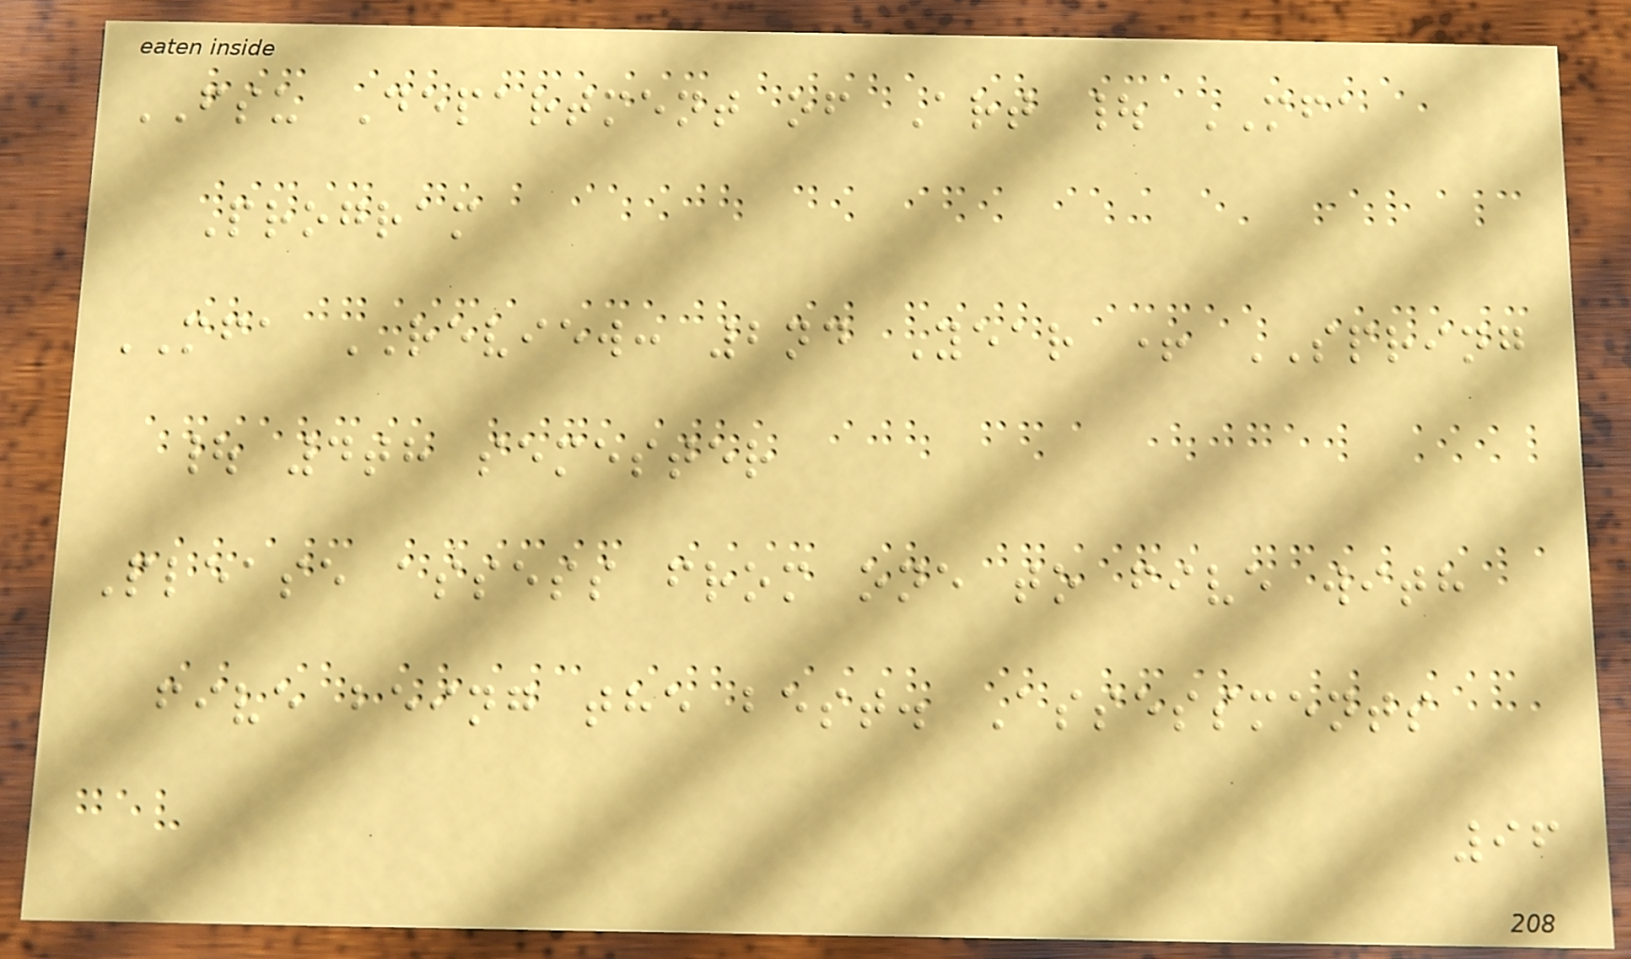FSU Department of Art | MFA
Program
MFA REVIEW: 2nd Year + SPRING
| 4th semester
Please assess from one to five with
five being the best. Assessments
96
